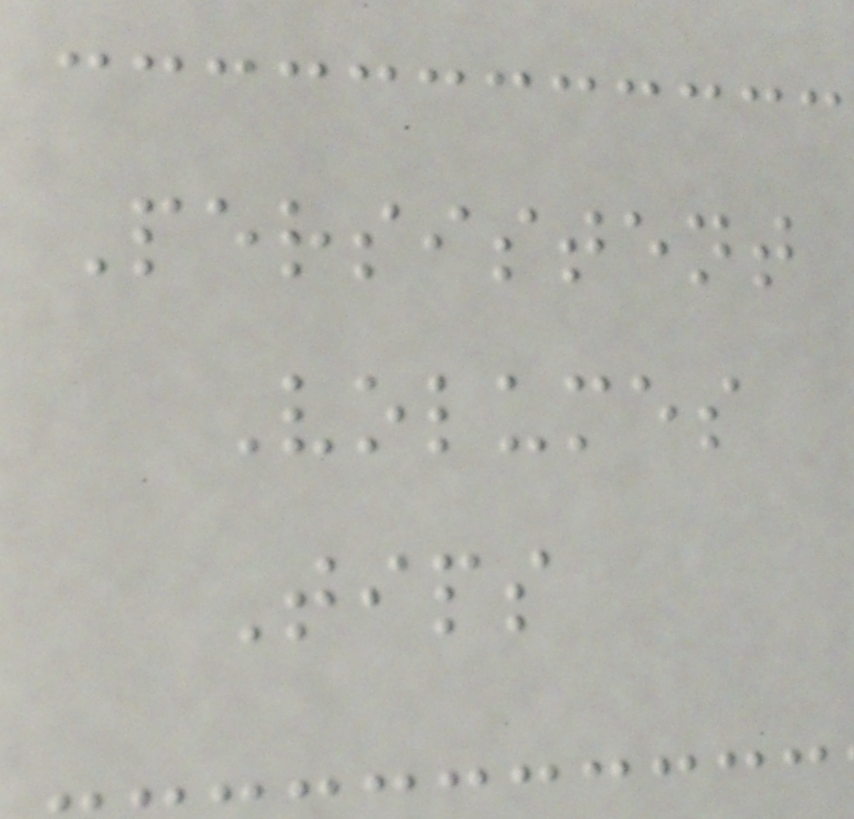Persistent
Volumes
Tips
